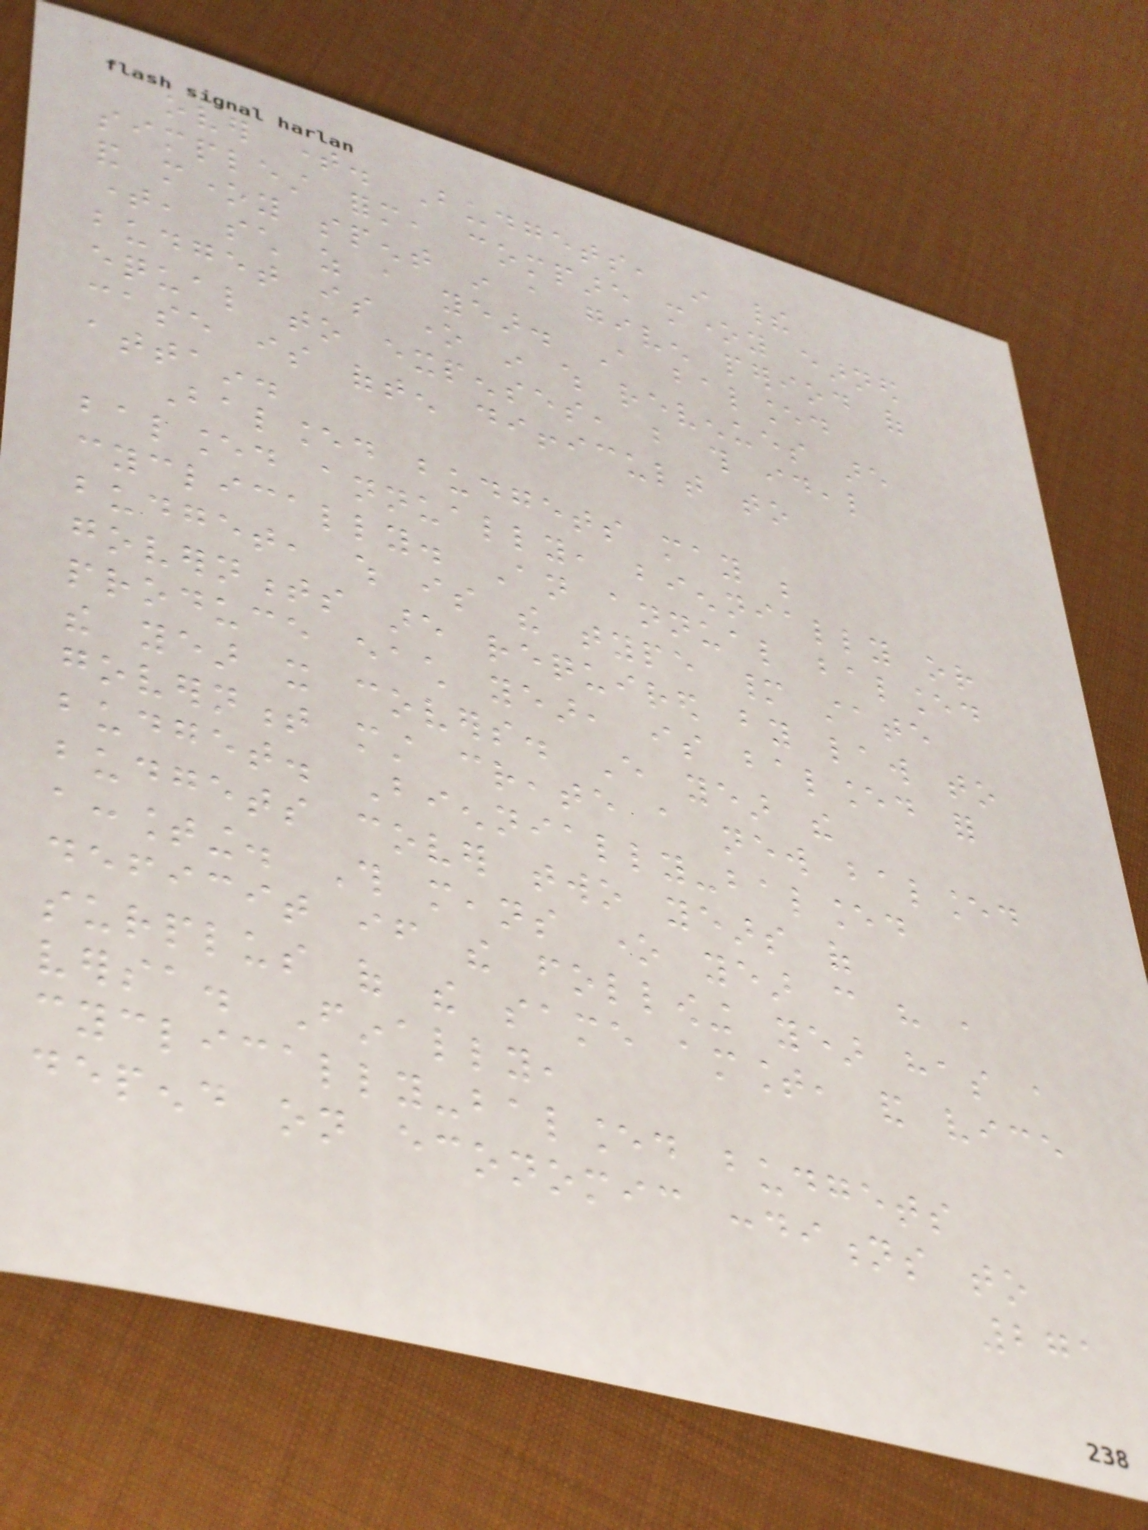over time. Budgets, in their
simplest form, compare money earned
and money spent in a given period of
time, such as a year. A balanced
budget is one in which revenues are
equal to expenses, but this ideal
case is often difficult to
attain.
Balanced budgets may be
balanced annually, biennially or
cyclically. An annual balanced
budget, which is the type many state
governments are required by law to
produce each year, is balanced for
the year it covers. Every year the
government must create a new balanced
budget. Biennially-balanced
budgets cover two years of
accounting. This means one year can have a
deficit if the following year has a
surplus of the same amount, and vice
versa. Finally,
cyclically-balanced budgets
depend on economic conditions to
271
